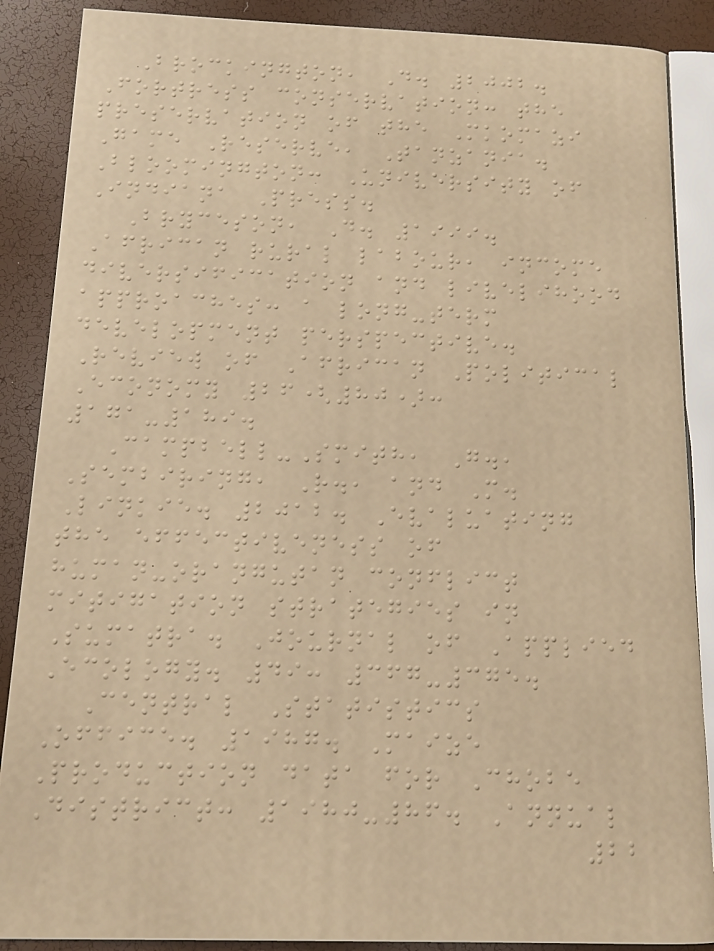Brockington, D. 2002.
Fortress conservation: the
preservation of the Mkomazi
Game Reserve, Tanzania.
Bloomington: University of
Indiana Press.
Bryceson, D. 1999.
African rural labour, income
diversification and livelihood
approaches: a long-term
development perspective.
Review of African Political
Economy 26(80):
171-189.
Campbell-Smith, G.,
Sembiring, R., and M.
Linkie. 2012. Evaluating
the effectiveness of
human-orangutan conflict
mitigation strategies in
Sumatra. Journal of Applied
Ecology. 49: 367-375.
Central Statistics
Office. 1987. Maize
Production data for Chobe
District: 1980-86. Annual
22
